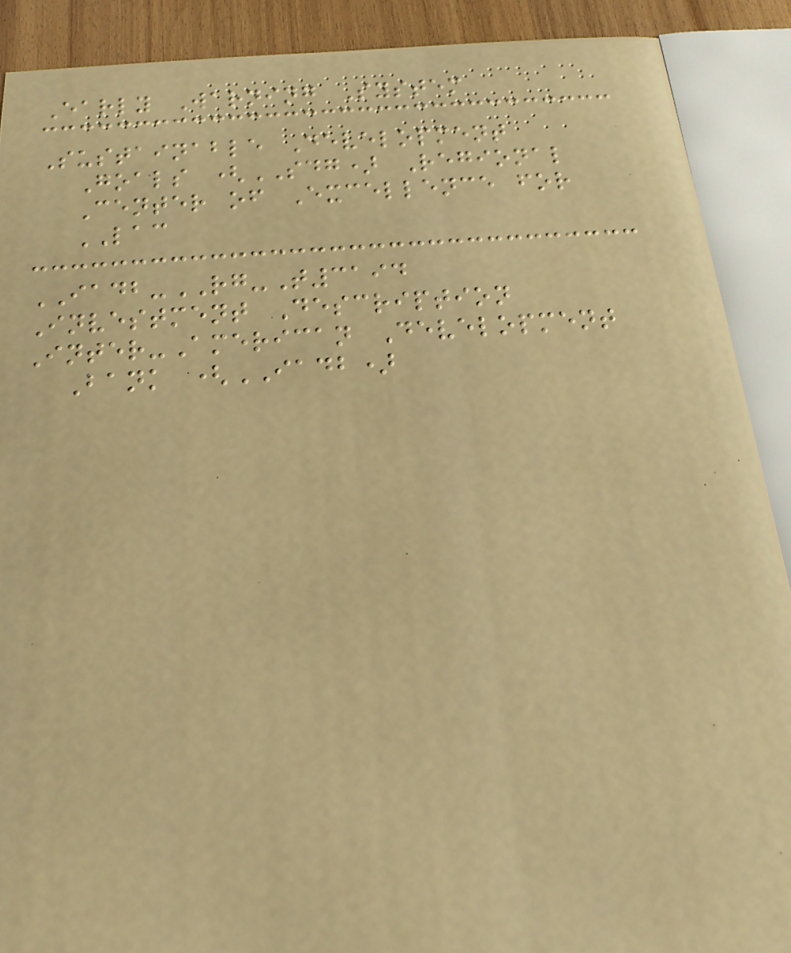Early Warning System
Sustainable Development
Goals (SDG) Regional
Center of Excellence for
LAC
IADB-RG-T3194
Investment Description
Inter-American Development
Bank (IADB)
